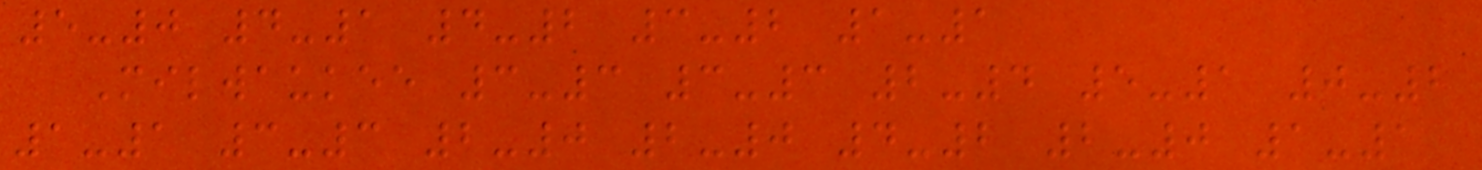5-0 4-1 4-2 3-2 1-1
Milwaukee 3-3 3-3 2-4 5-1 0-2
1-1 3-3 2-0 2-0 4-2 2-0 1-1
